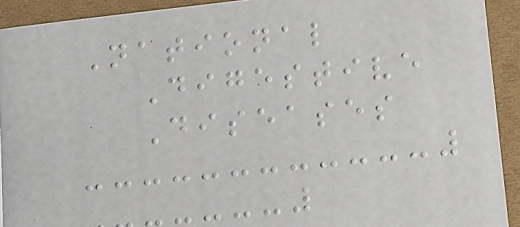National
Digestive
Diseases
